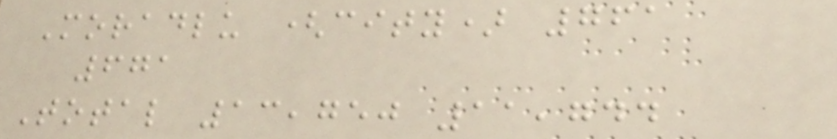Moradlu (city) 761
671
Total 13,750 11,744
